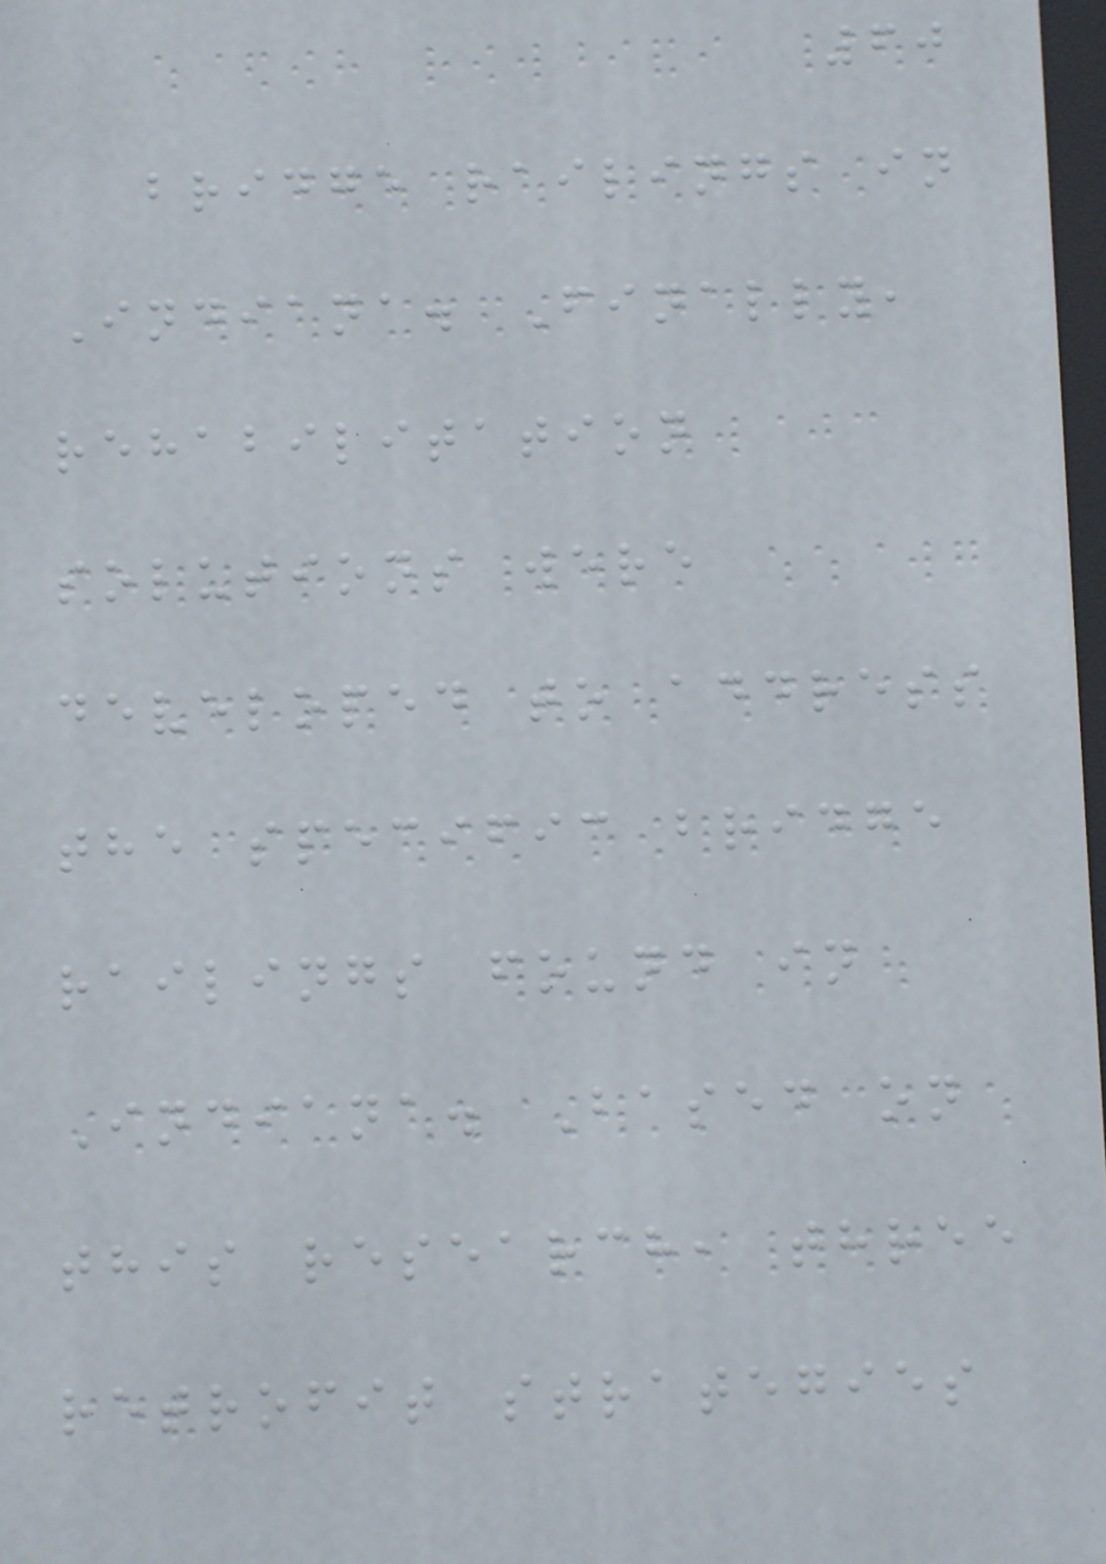60
bridge railings in
Indiana. Finally,
rehabilitation
solutions were
developed to address
the specific bridge
railings found in
Indiana. Based on
this research, three
retrofit strategies
